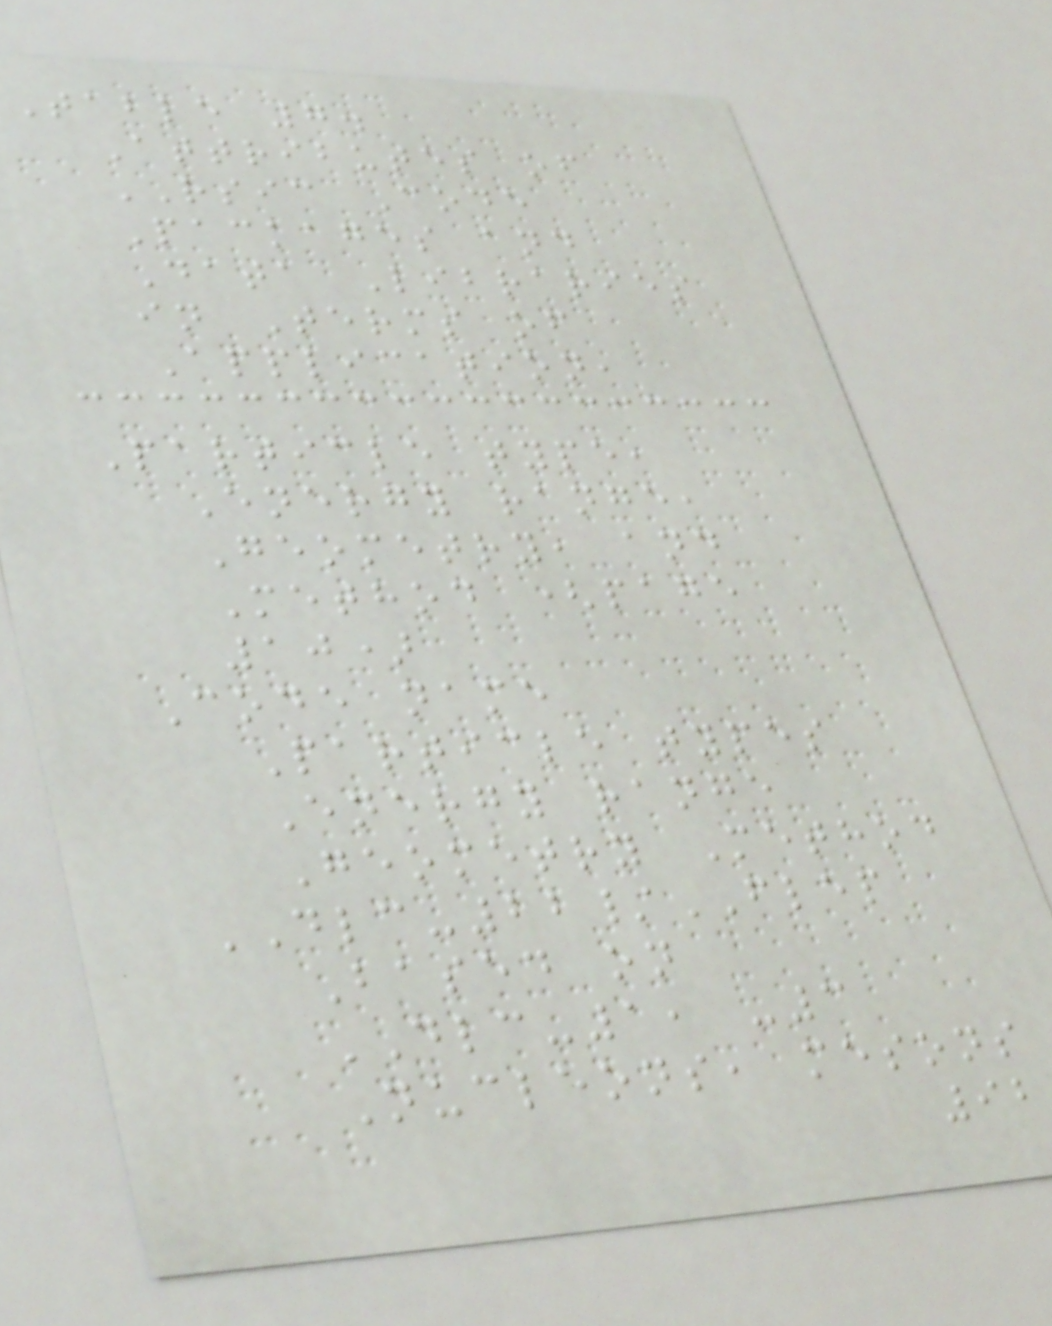Table 7.
Attributes of
RSIC Code
Packages and
Data Libraries
in Terms of
Application,
Particle type,
Energy range,
Geometry, and
Method (page
10)
Code name
Particle types
Energy range
Geometry Method
DLC-22/FLEP
Based on
DLC-1, -3
Nucleons, mesons
92
